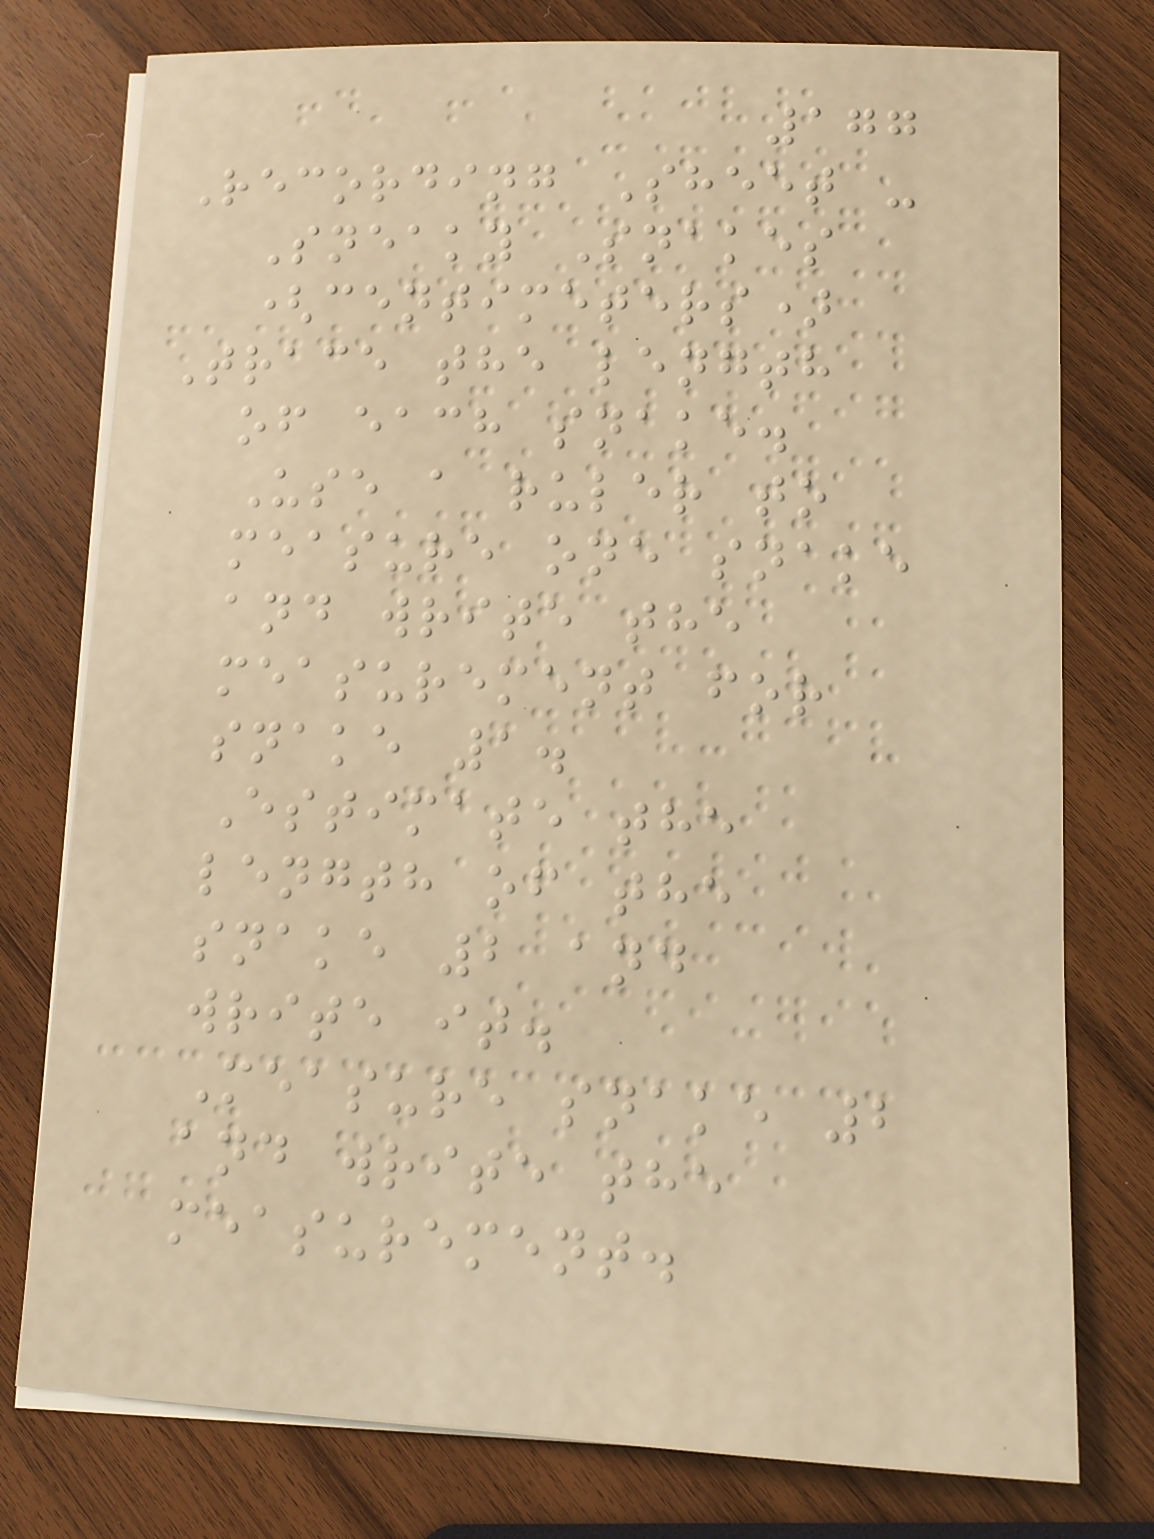177
Recording Sheet -
Sneaky Snakes
(centimeters)
Trace the length
of each snake.
Use a ruler to
measure one snake
and write the
measurement for
snake 1.
Estimate the
length of the
snake 2 and
write it.
Measure snake 2
and write the
measurement.
